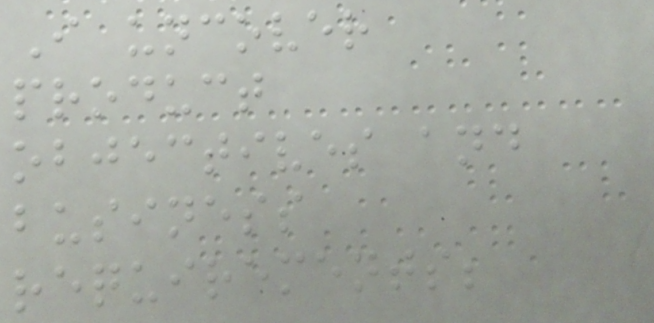I uncover
product
objectives and
business
requirements;
